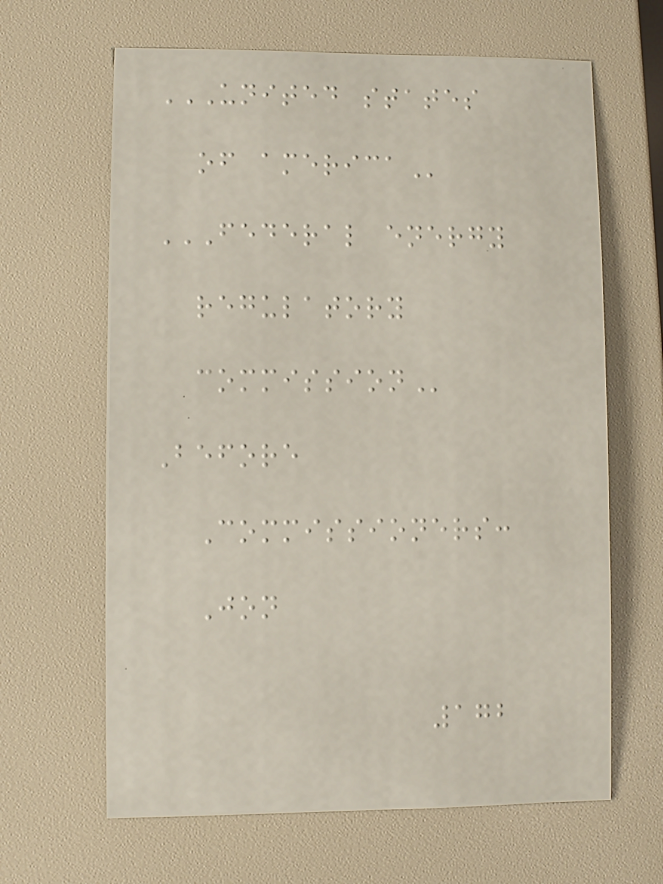UNITED STATES
OF AMERICA
FEDERAL ENERGY
REGULATORY
COMMISSION
Before
Commissioners:
Jon
172
